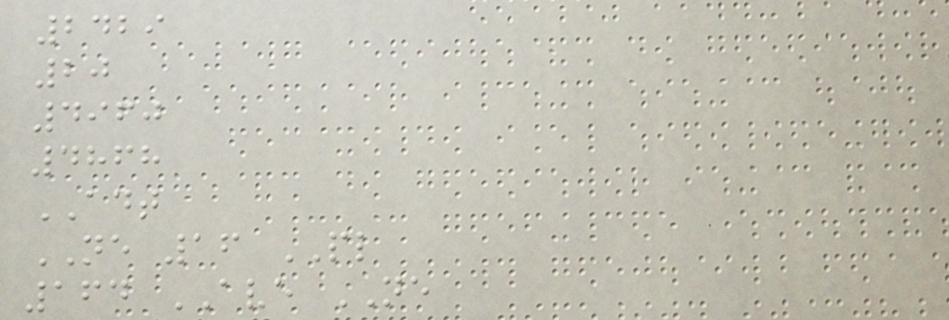2429
20
4960
4868
ADT
NE 16 PL
164 AVE NE
